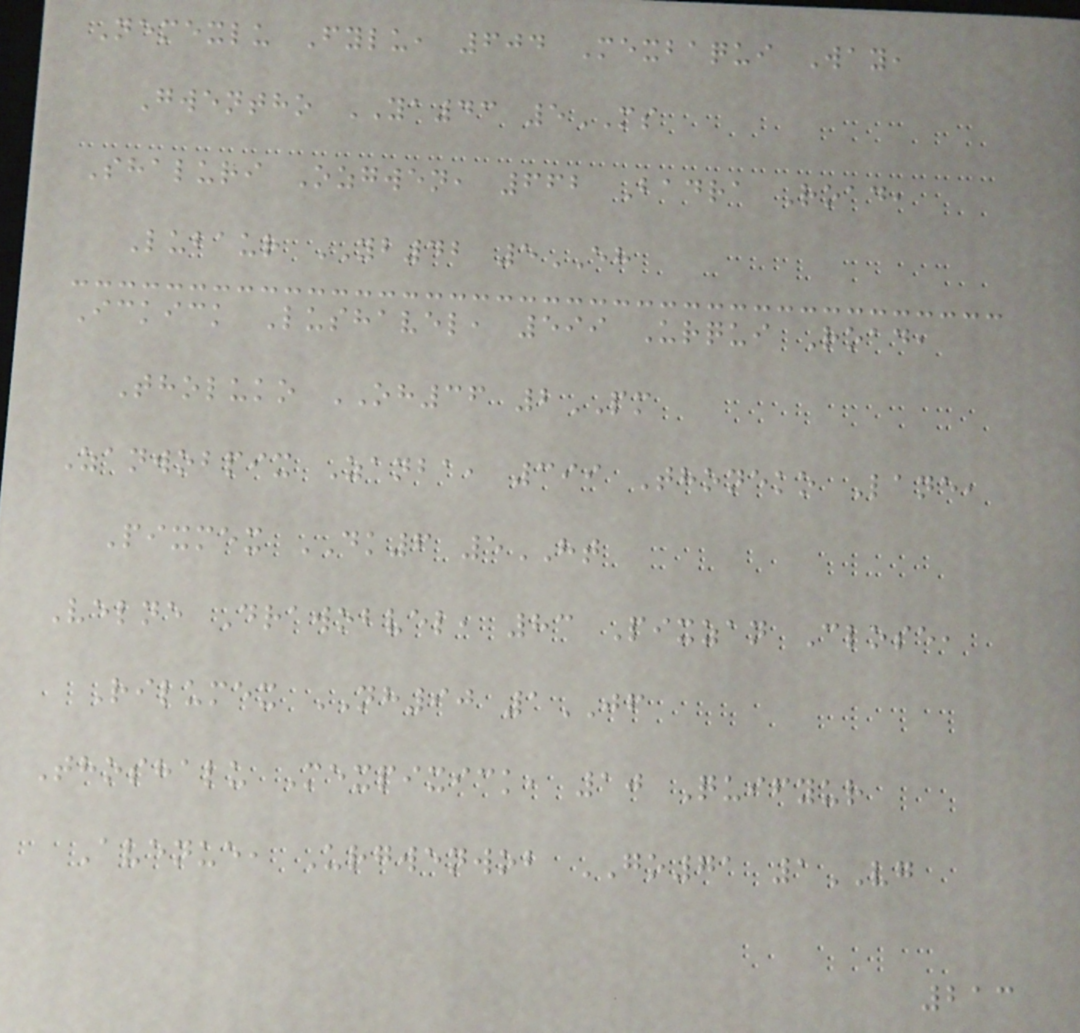Nemexlu Fylu, 604 Mexbaqui Way,
Gwentho YA43 5MS
Shaluri Ozgwen, 662 Badra Road,
Lubaur YB42 5EH
Ickick Lushavel, 599 Urqui Road,
Tholuko OH36 2PM
Zanwobpix Zanba, 399 Thoneko Lane,
Pixmex DK6 5HT
Velne Drawobvel, 83 Pixzan Close,
Rilumex NH90 1JF
Thoshalu Mexpixick, 10 Quifyur
Avenue, Urgwenwob GO71 1VG
213
